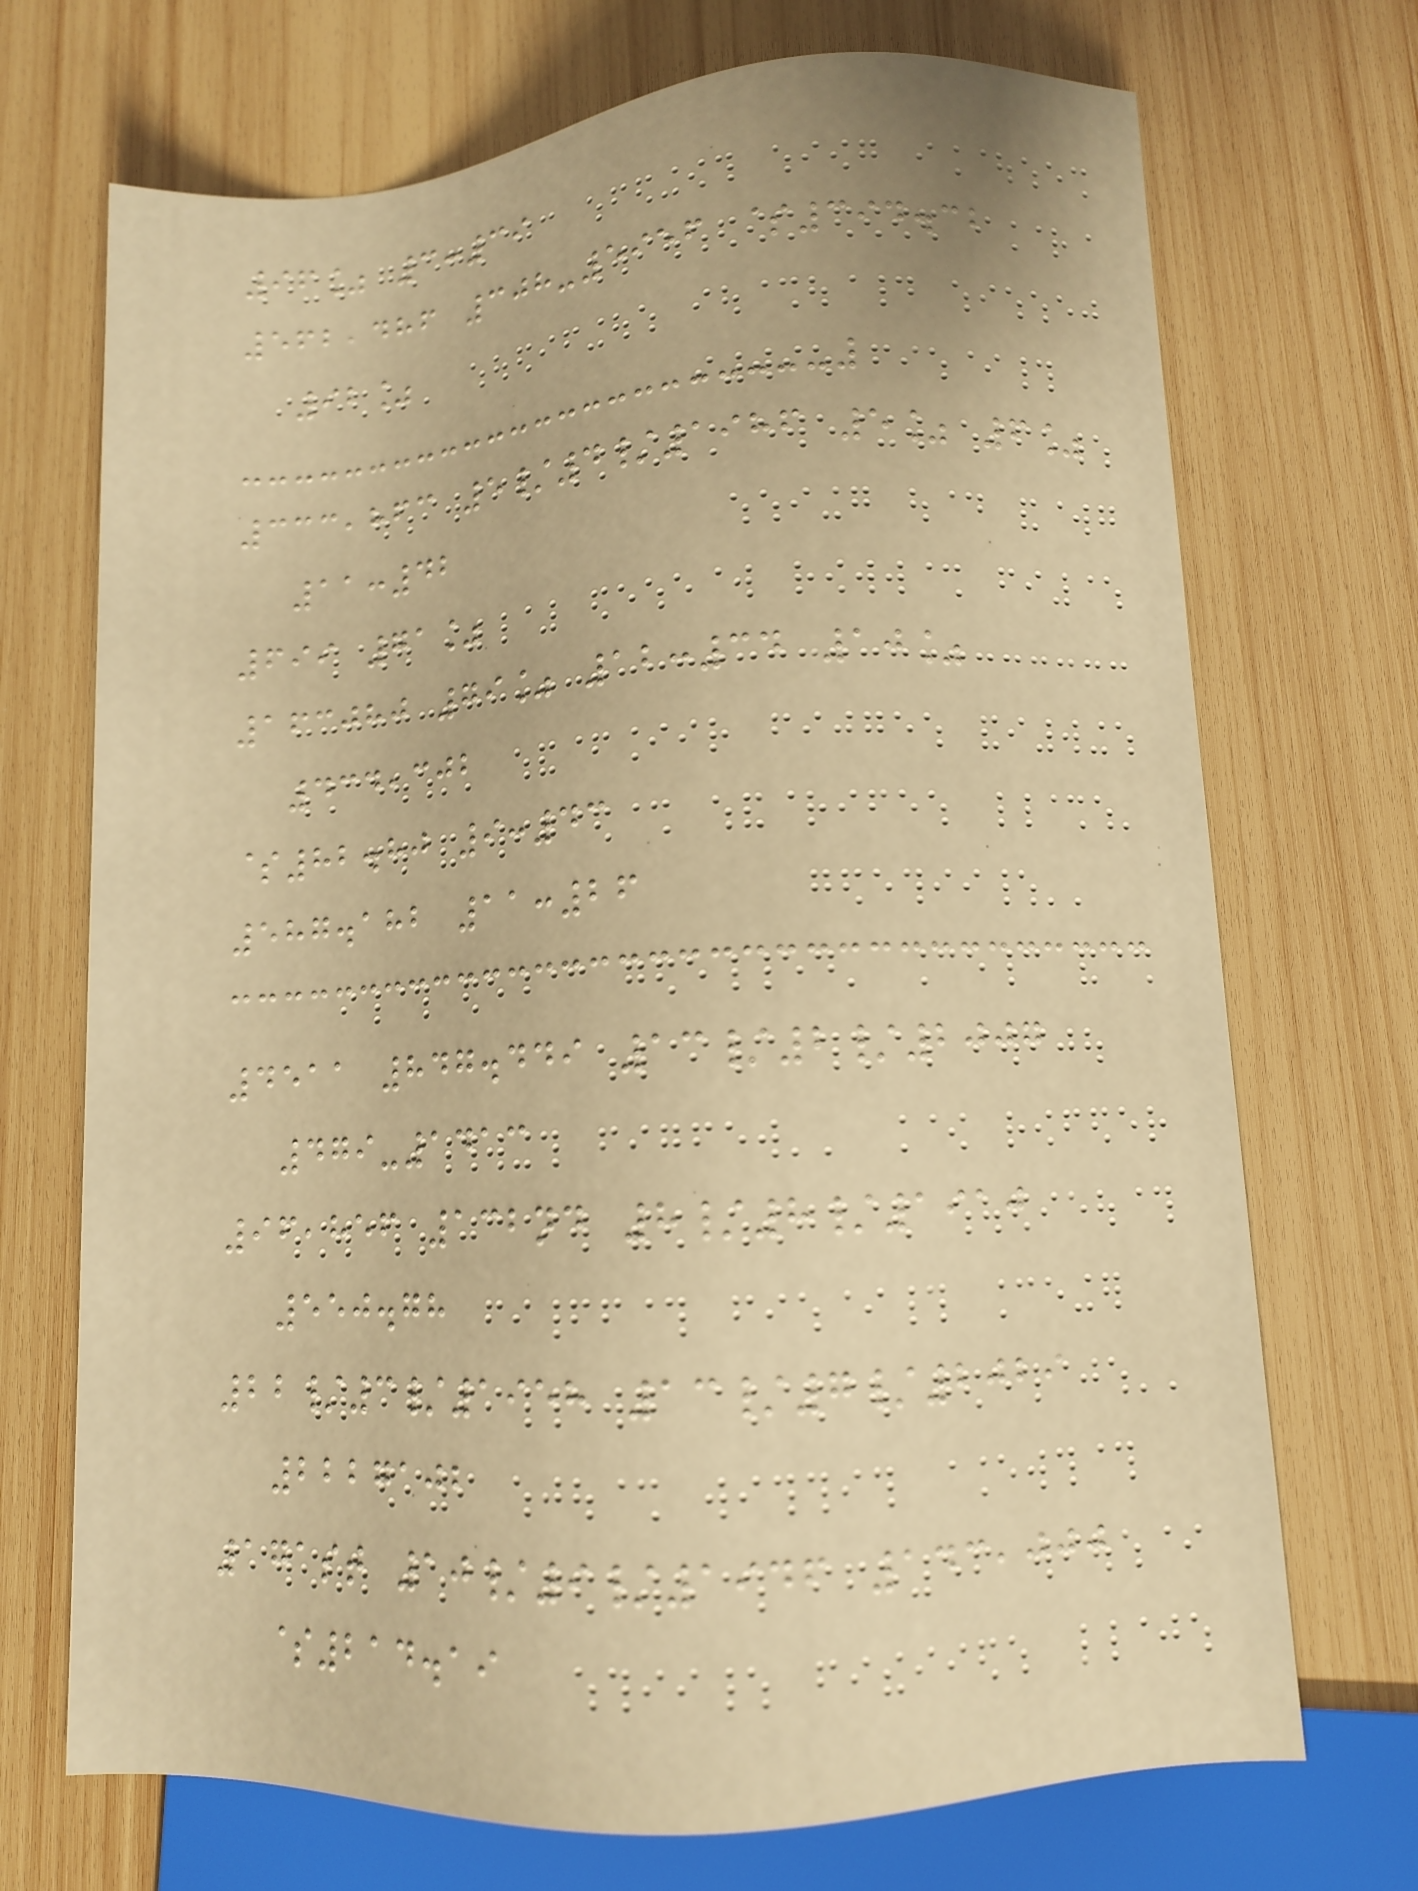96% 3:39
562,486 308-5956 $394.32
92%
333,863 5/4/1986 5% 6%
11:42
699 71%
163080 79% 12:34 10%
434,302
$82.80 9:43
587.182 11:26
4511 847.449 13/2/2007
479-1413
96,856 132nd 8/8/1910
550.78
22/3/1958 13/7/2029
2227102
171st 10/9/1946 143,000
$214.19
